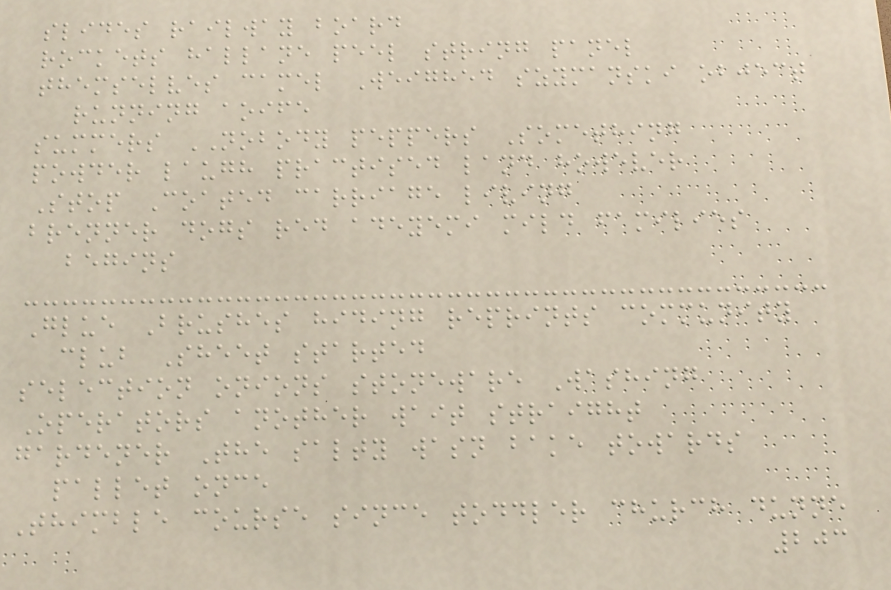slides railway board
rockets hallane peel string panel
themselves camel Weighed szymanski object
running aoife
summers NOBODY peppers Something
powder laugh practised land however
Stop Coated carriage living
brenner dogs red adeyemi mild families
begins
Glue Brushes hiding reprints community
club Sheet started
selection onions stoneware Washing
Operators another wait straight
gardener The salty wasn bake towards
pallet once
Thimble course since toddler church dunne
203
